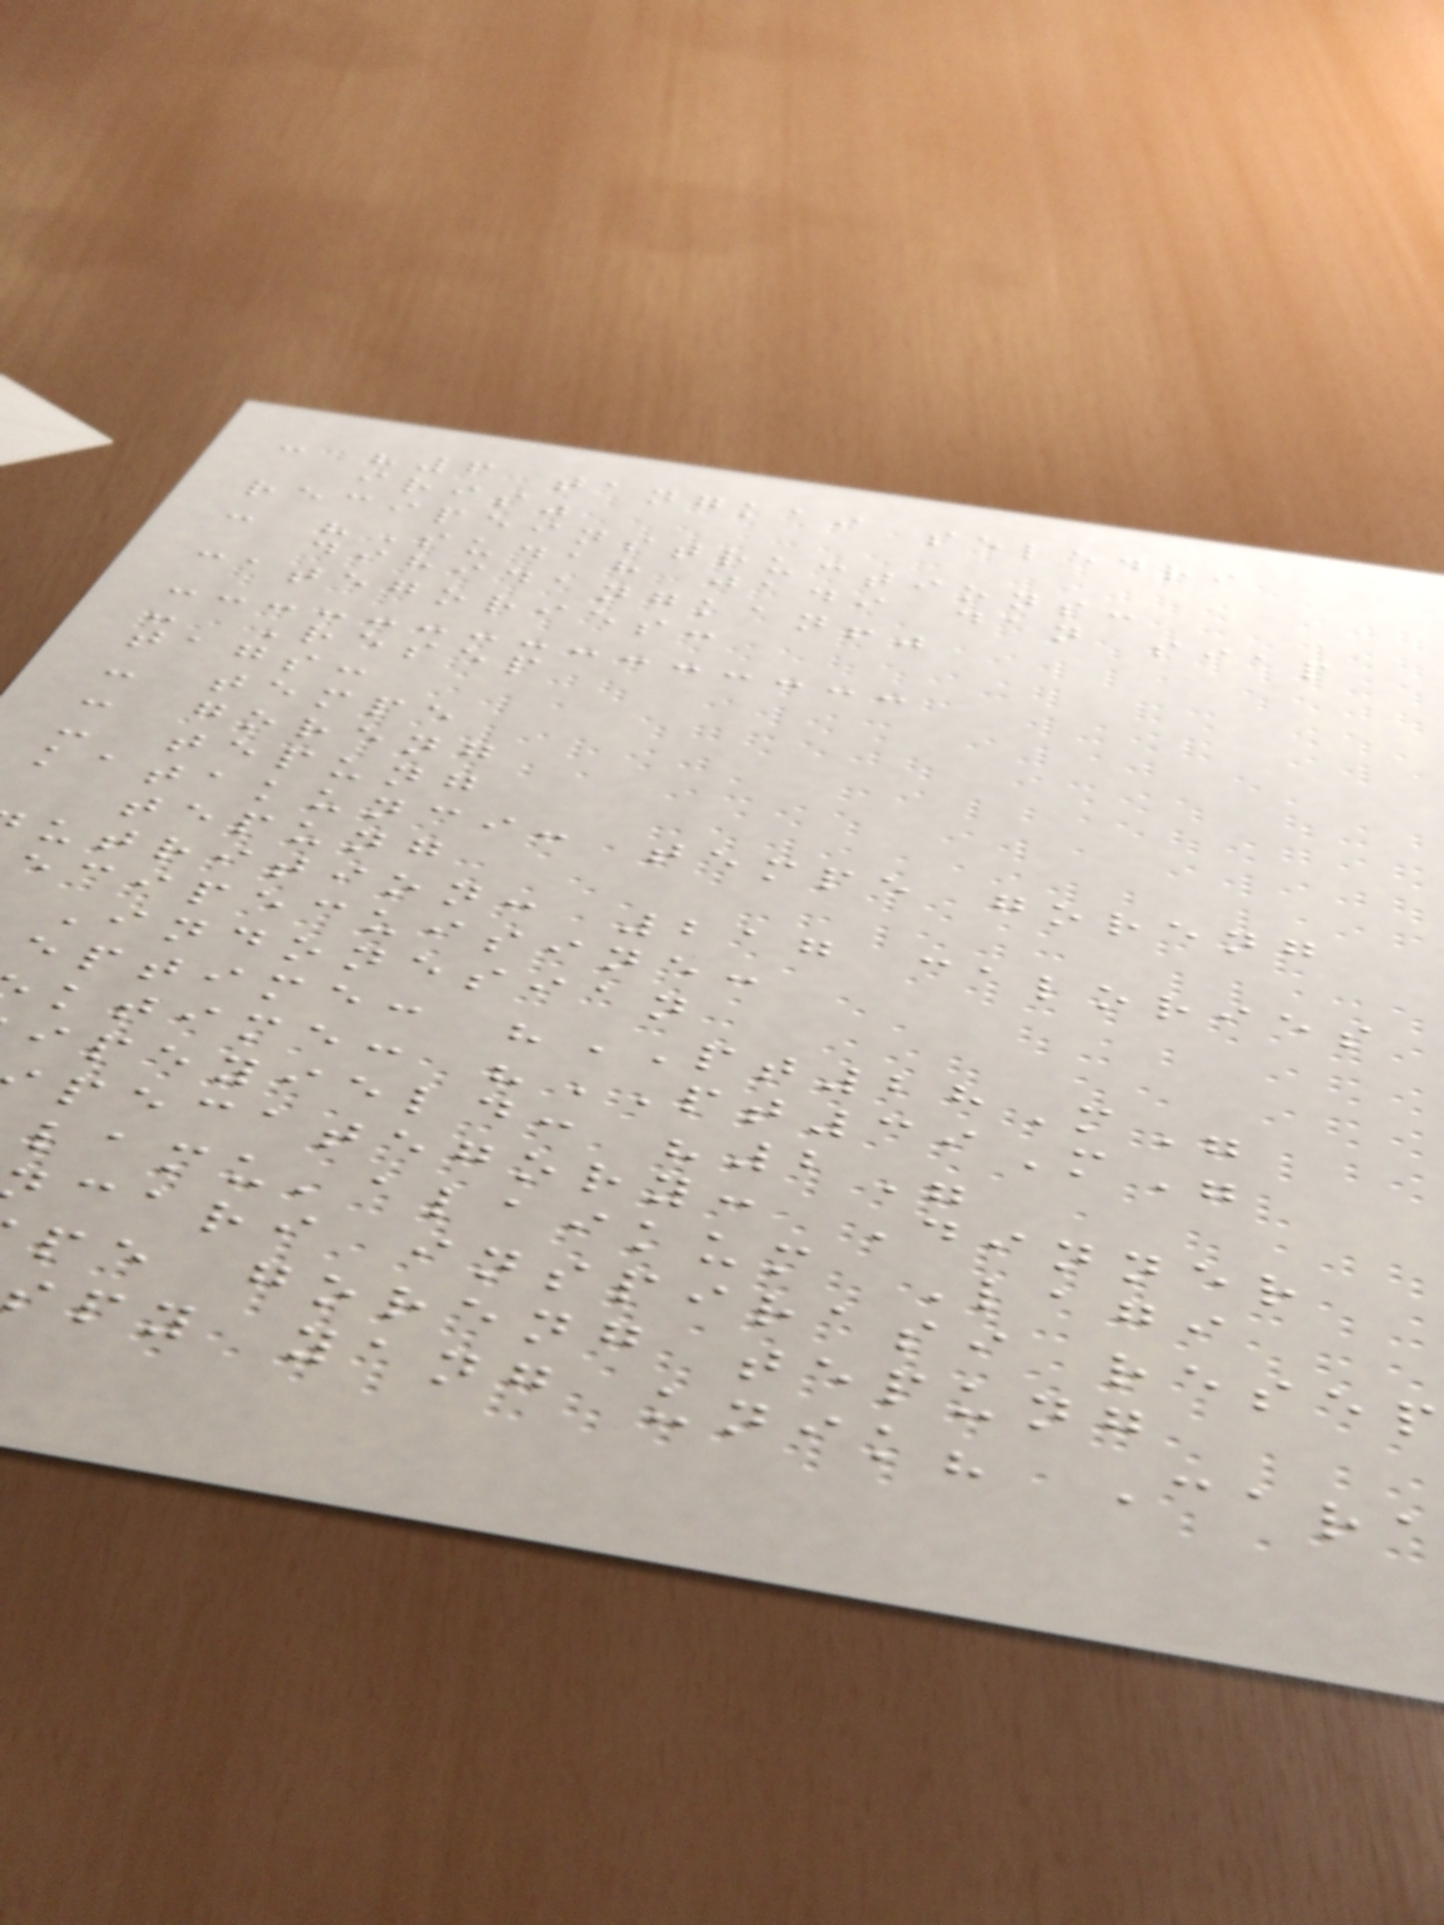- "6 tangkai seledri
iris"
recipeinstructions:
- "Sudah jadi dan siap
dihidangkan!"
categories:
- Resep
tags:
- tempe
- goreng
- tepung
katakunci: tempe goreng
tepung
utrition: 217 calories
ecipecuisine:
Indonesian
eptime: "PT28M"
ktime: "PT39M"
ipeyield: "2"
pecategory: Dinner
lamu'alaikum Lagi
cari inspirasi resep
pe goreng tepung
spy yang unik? Cara
